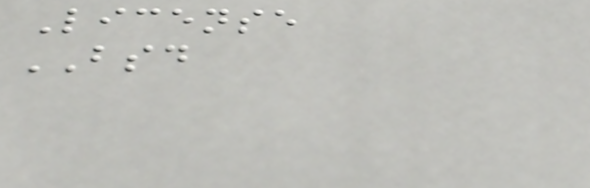License
BSD
